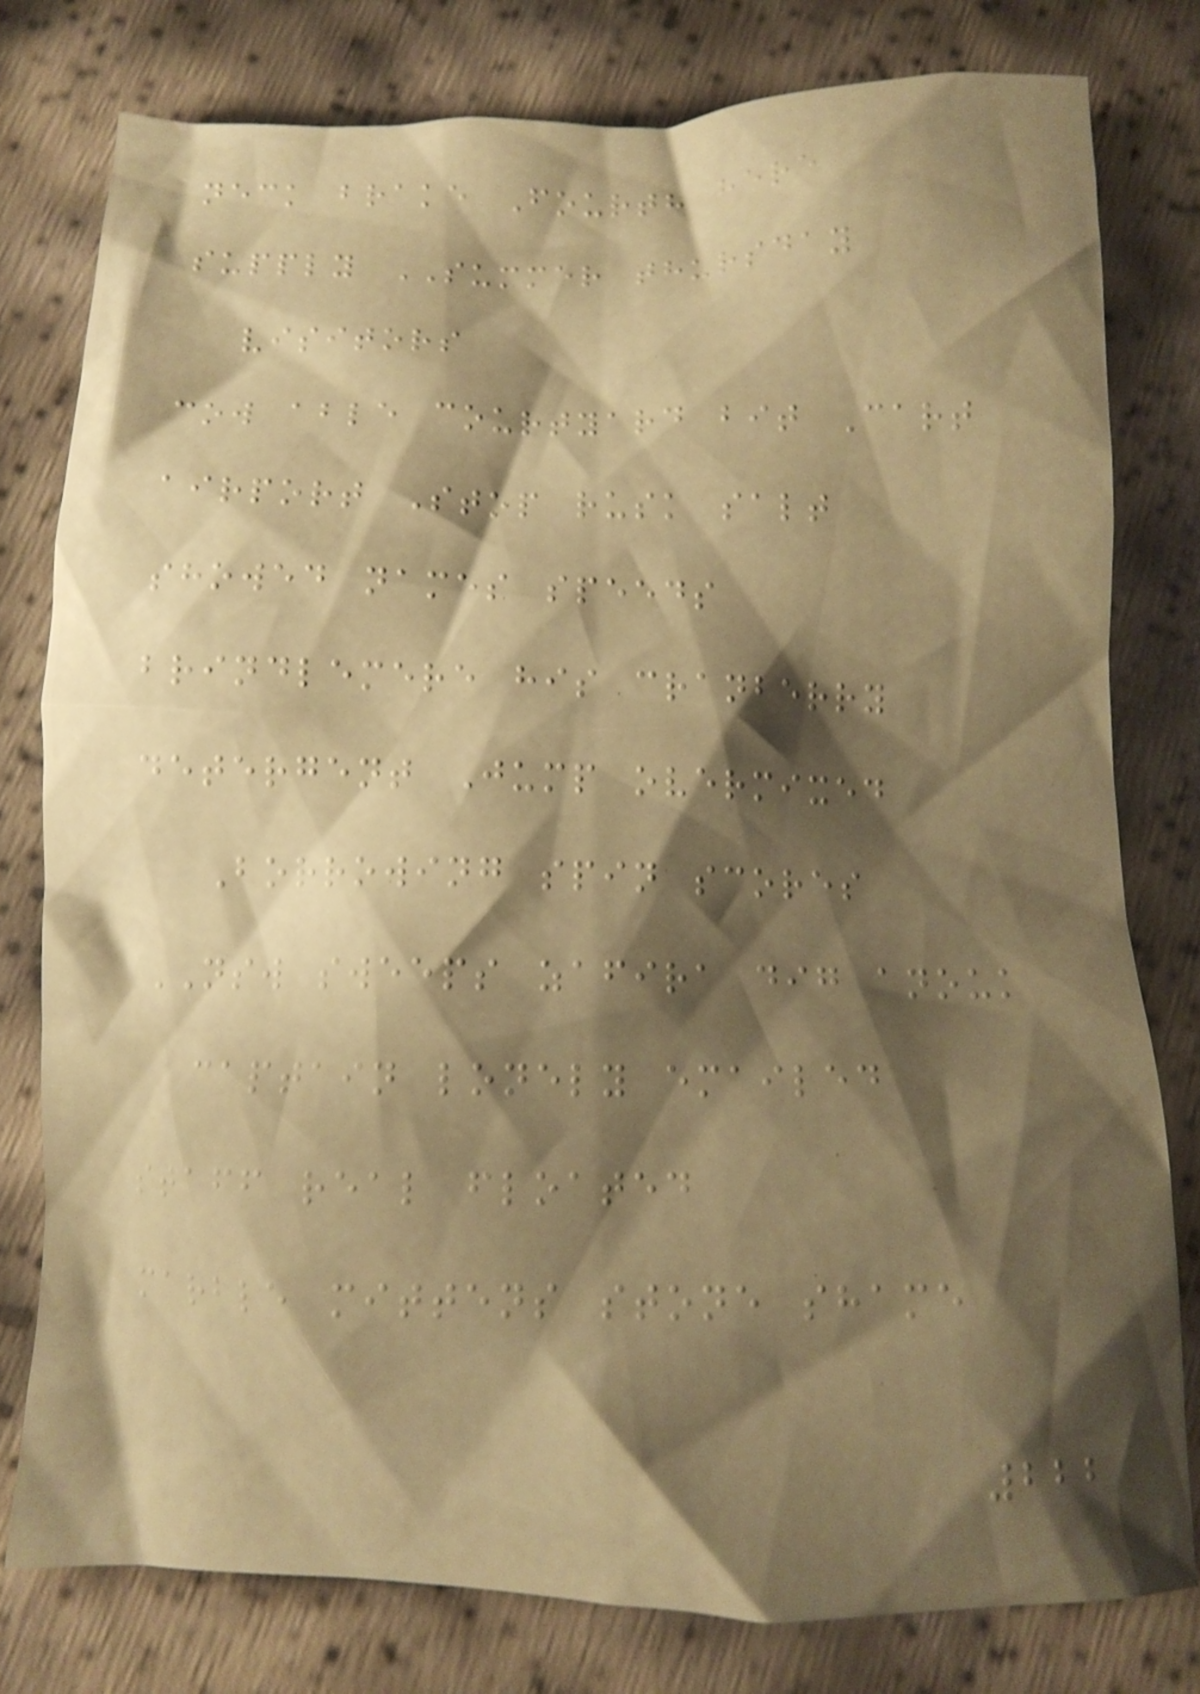neck brake Fourth here
supply SUMMER thursday
visitors
cow able courtyard bit Cart
airport Stop rusk salt
showed names speeds
brindlemere his cranberry
detergent Jump overmixed
Borrowing spin scores
NSW sweeps zafira dig anouk
captain lonely emailed
staff real floated
marble mittens stone shame
222
